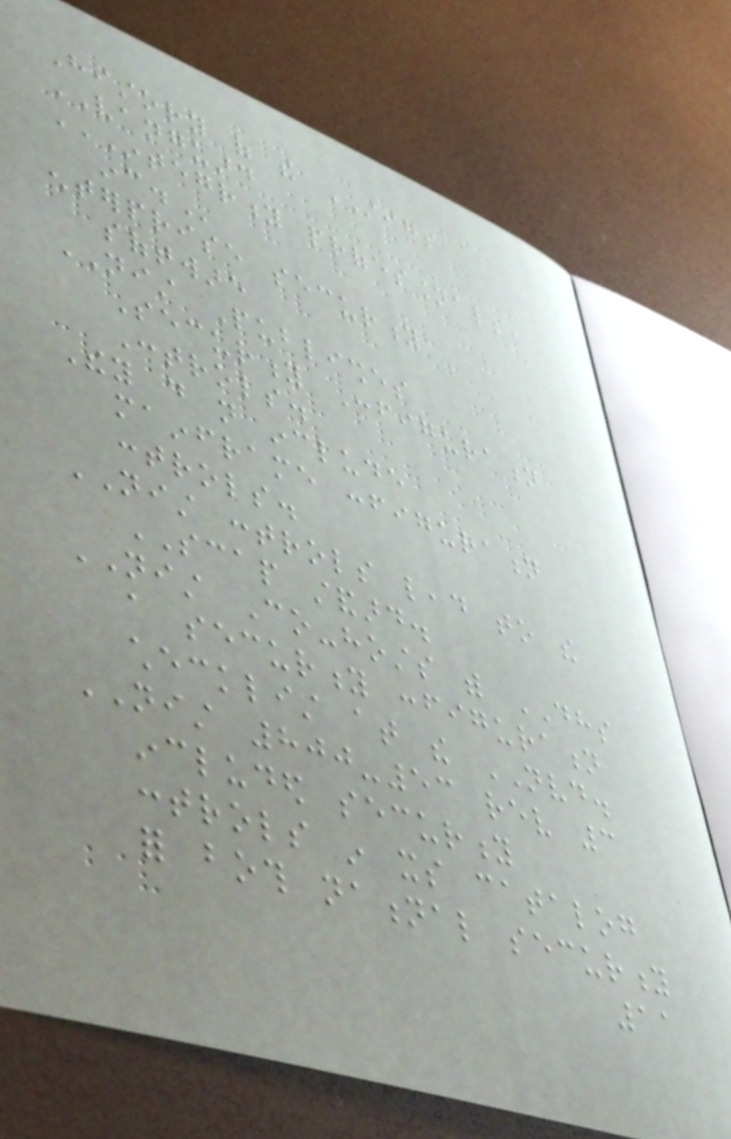History of the STIGS
VANGUARD
INTEGRITY PROFESSIONALS,
INC.
enterprise security
software
NIST Publishes
Security Configuration
Controls.
They do not include
mainframe configuration
controls.
NIST controls lead to the
SCAP standard.
NIST Co-hosts with DHS
a security configuration
checklist at the NVD.
NIST 800-53 rev 3
included security
controls in its catalog
for both national security
11
